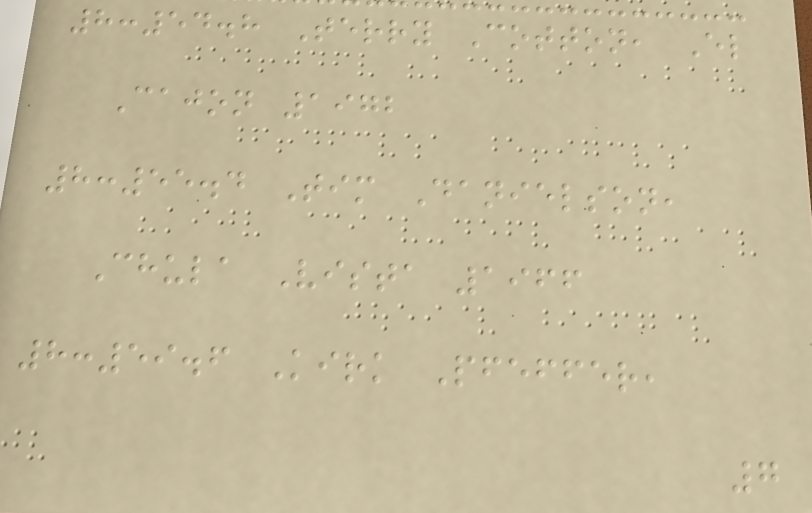8:54.8 Terry Cotton, El
Cajon 1972
8:55.4 Tim Danielson,
Chula Vista 1966
8:59.6 Kirk Pfeffer,
7
